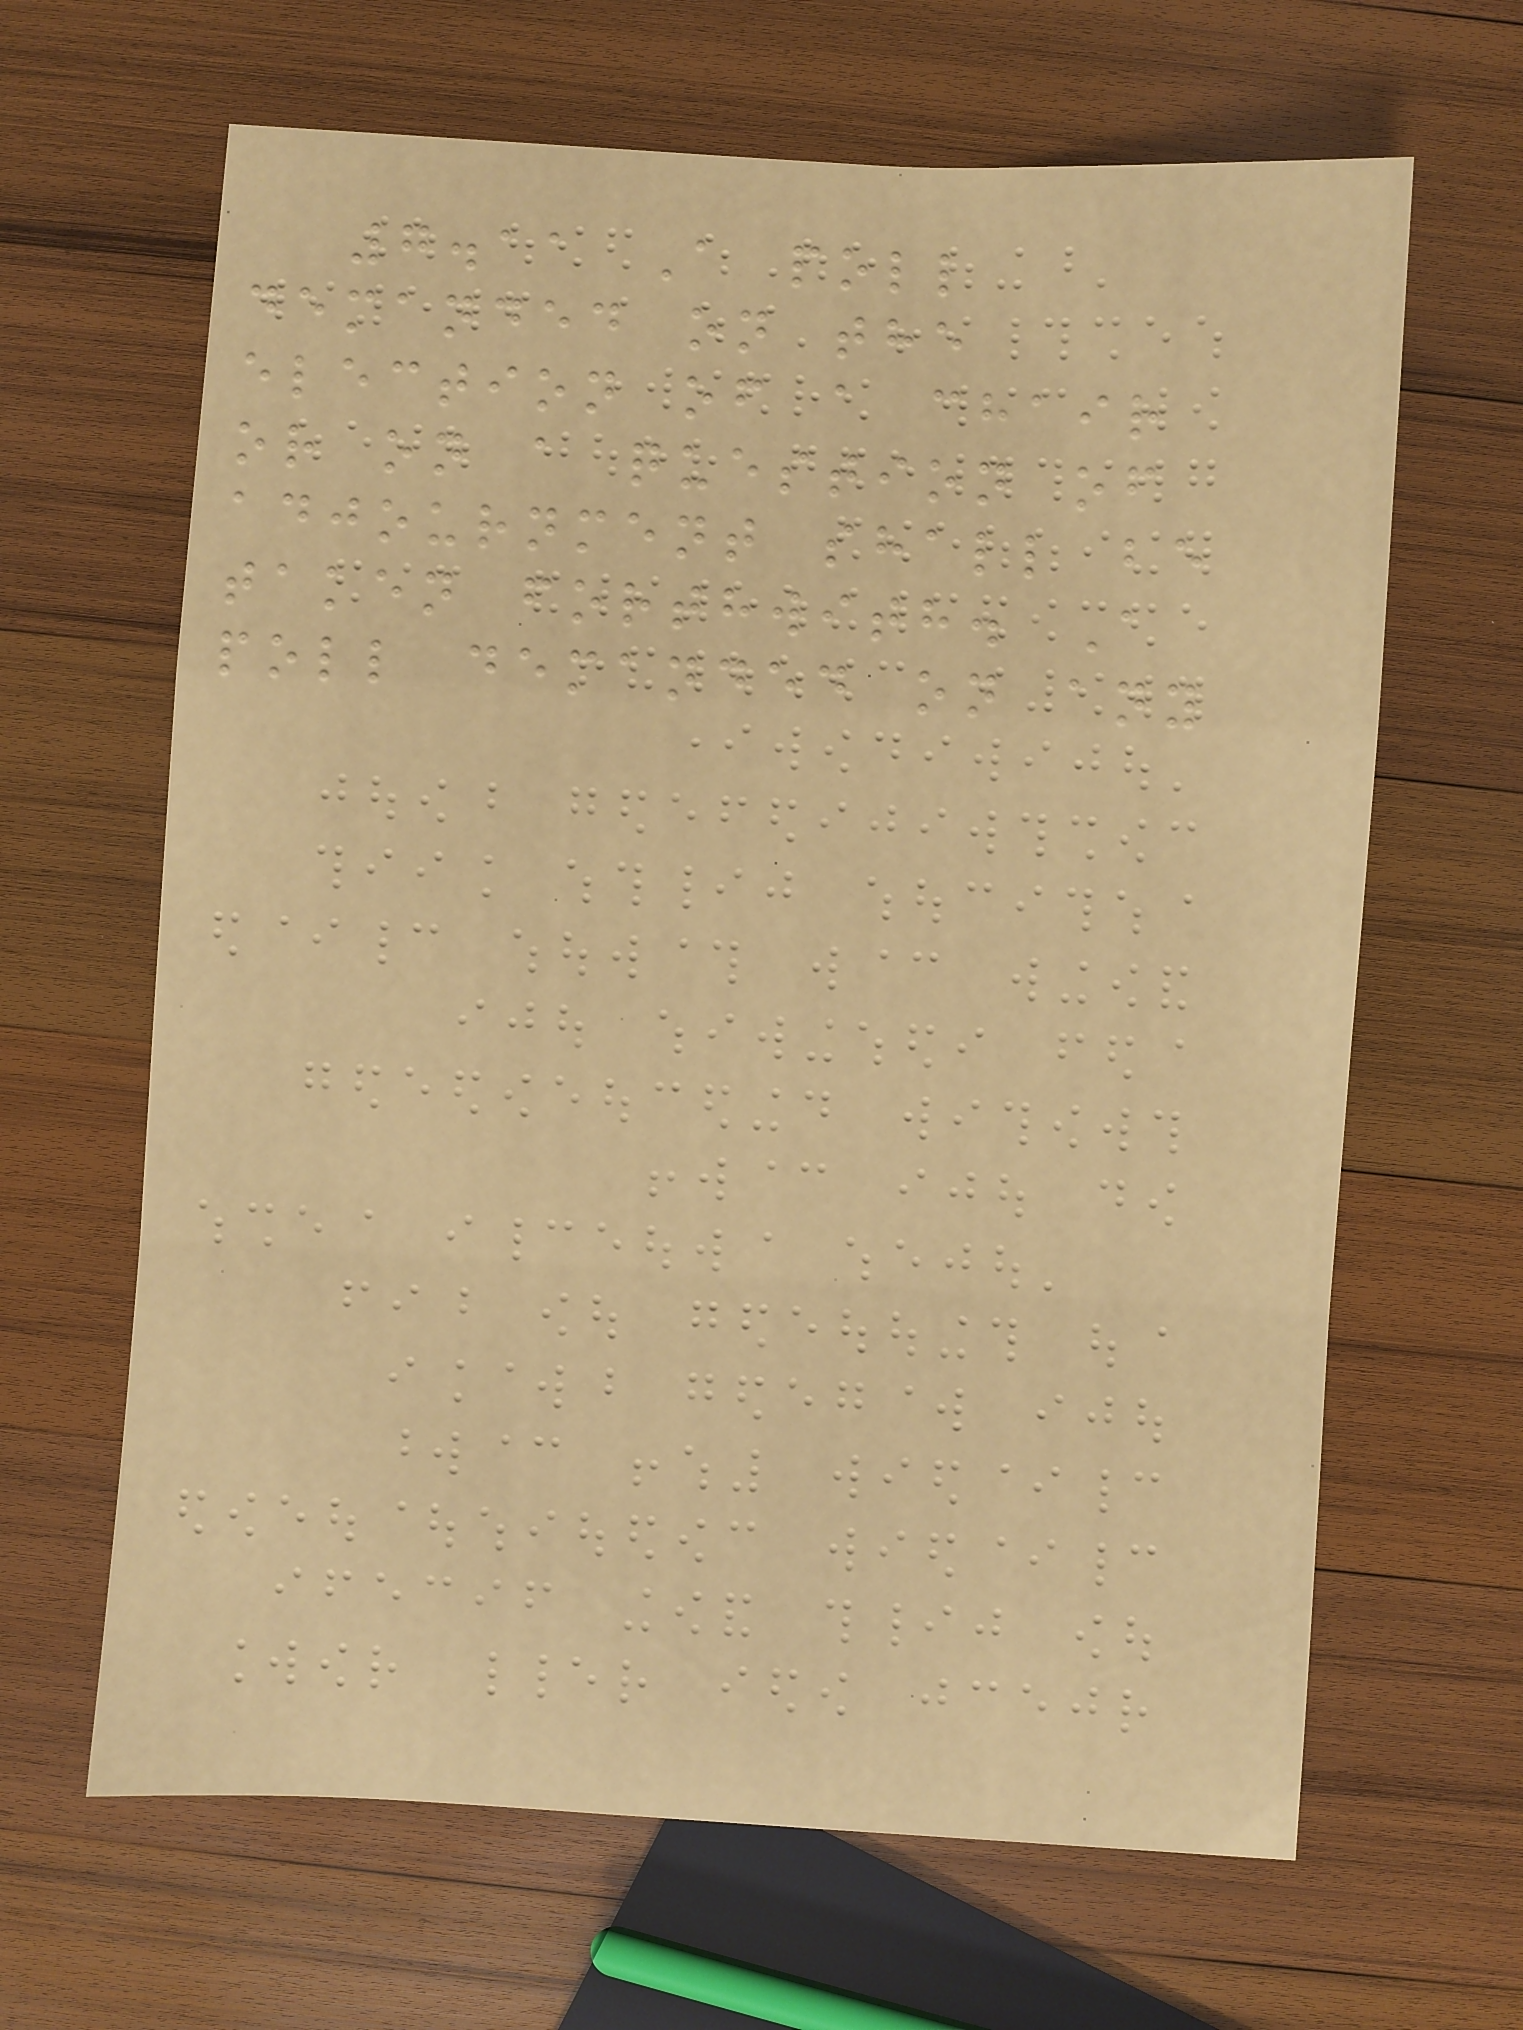7.11 A poll
demanded on the
election of a chair
or on a question of
adjournment shall be
taken forthwith. A
poll demanded on any
